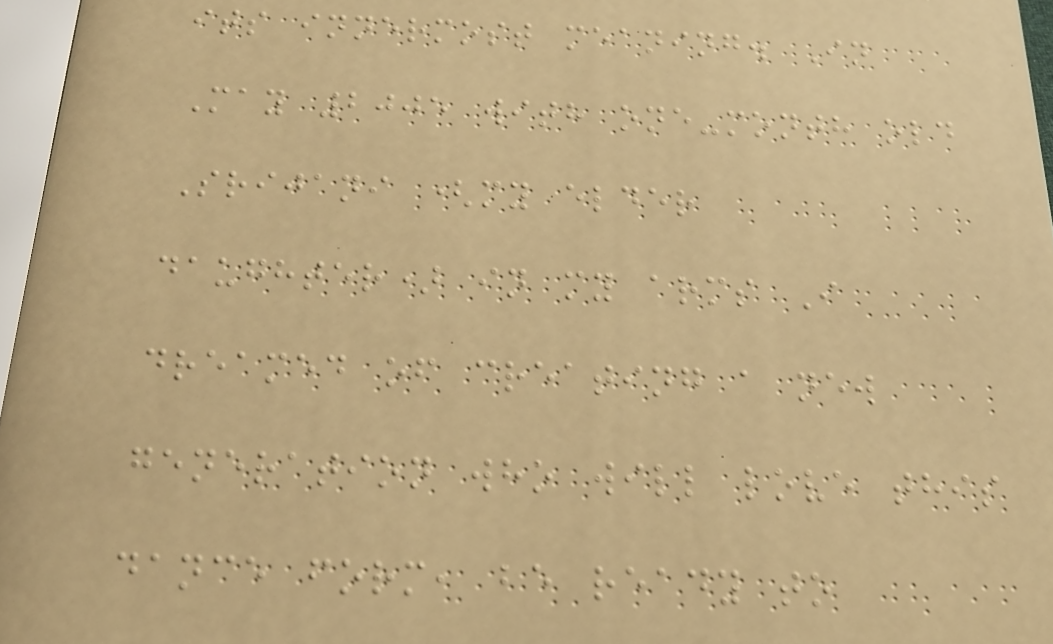its innermost meaning. In
May 2005 with one-month old
Srijani (my elder
daughter) in my arms I
dreamed of creating a new
generation who will love this
dance form, be ready to
